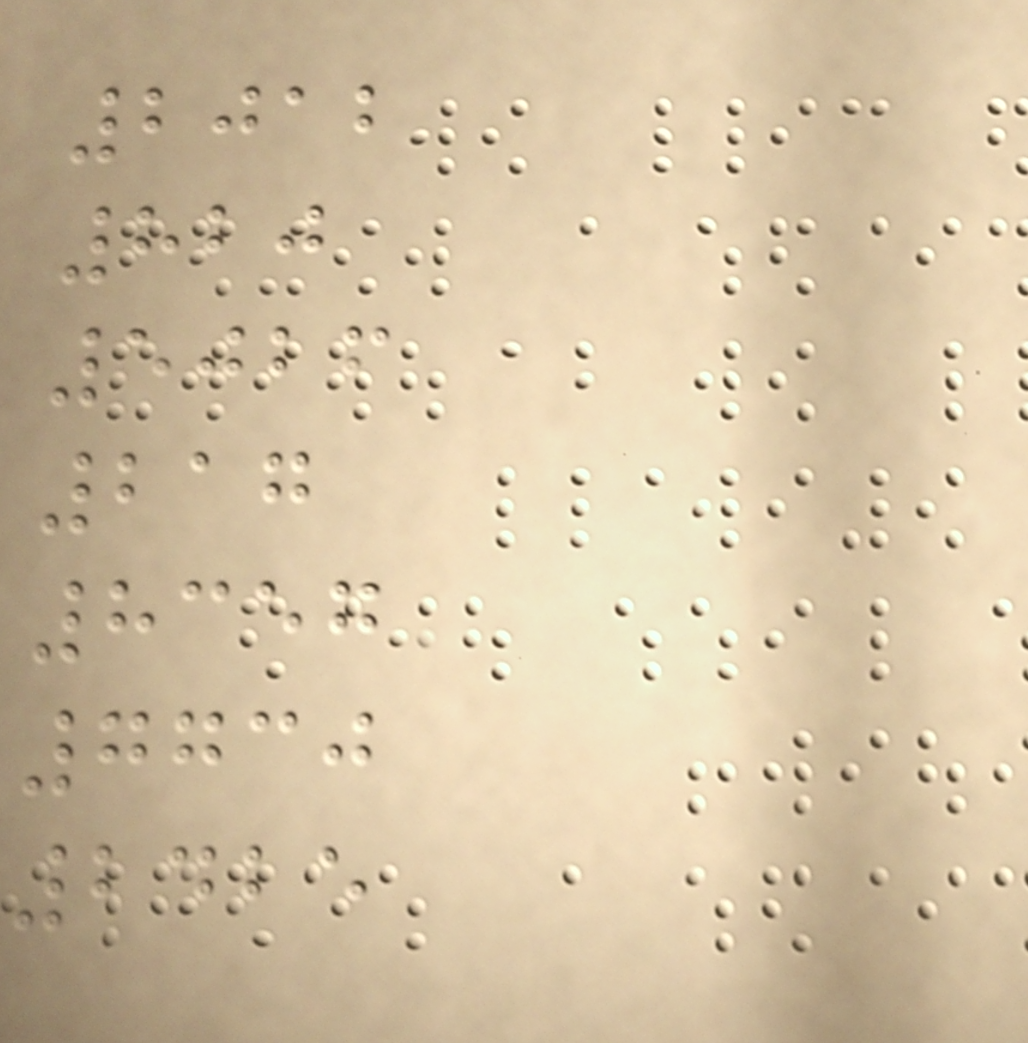2012
820
5026
217
8357
7730
2425
